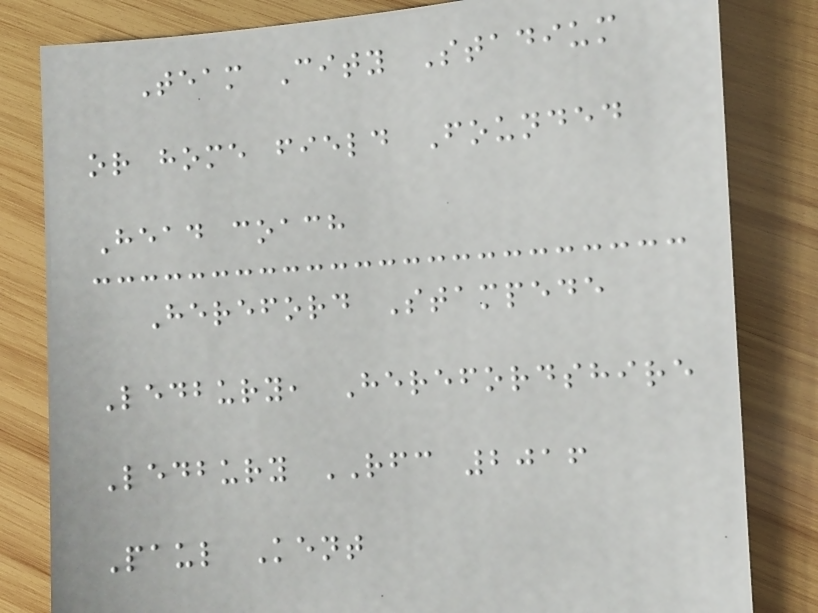Team City Stadium
or home field Founded
Head coach
Hereford Stampede
Ledbury, Herefordshire
Ledbury RFC 2016
Paul Kent
